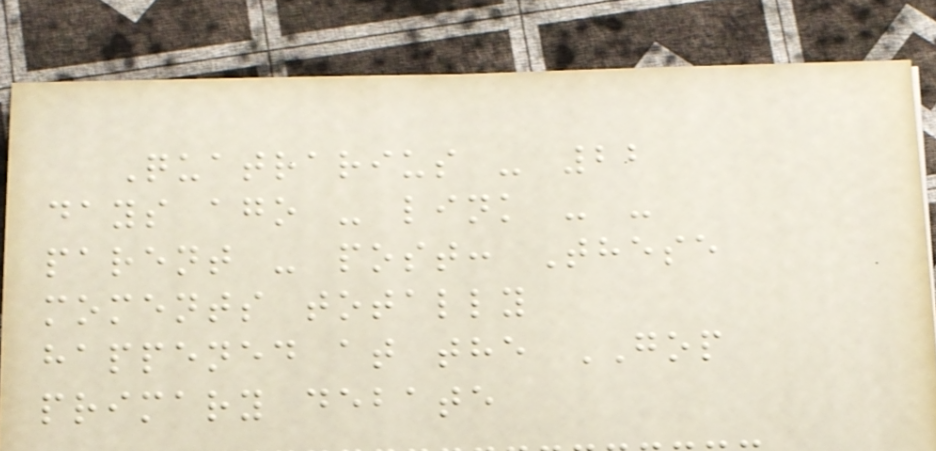Quatrarius - 22
days ago - link - -
parent - post: These
moments totally
happened at the GOP
primary debate
